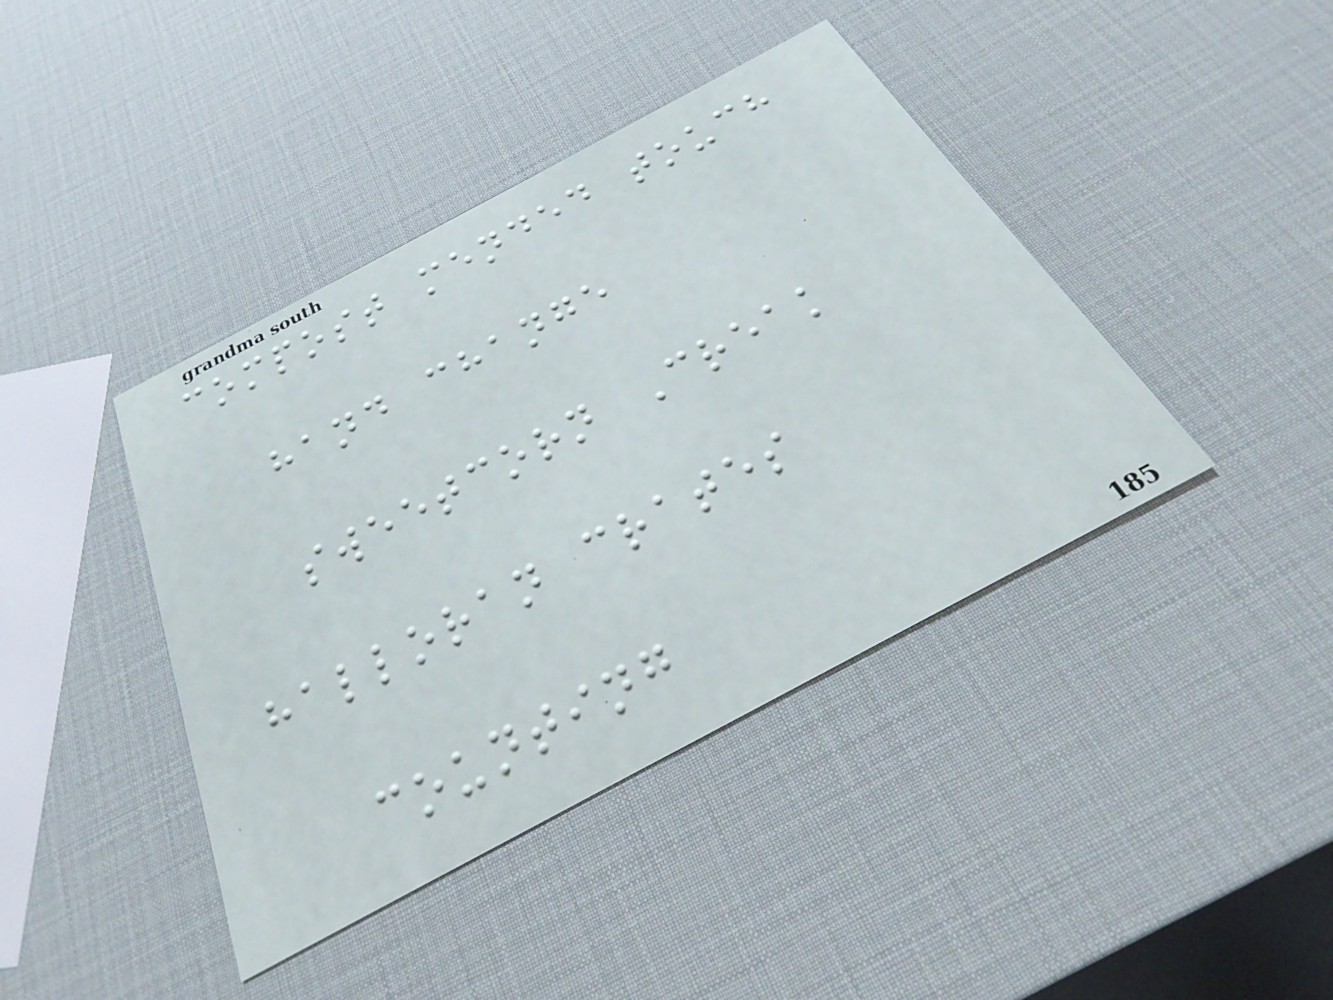compost mended touch
hand change
sweetcorn Creak
halloran crates
counting
